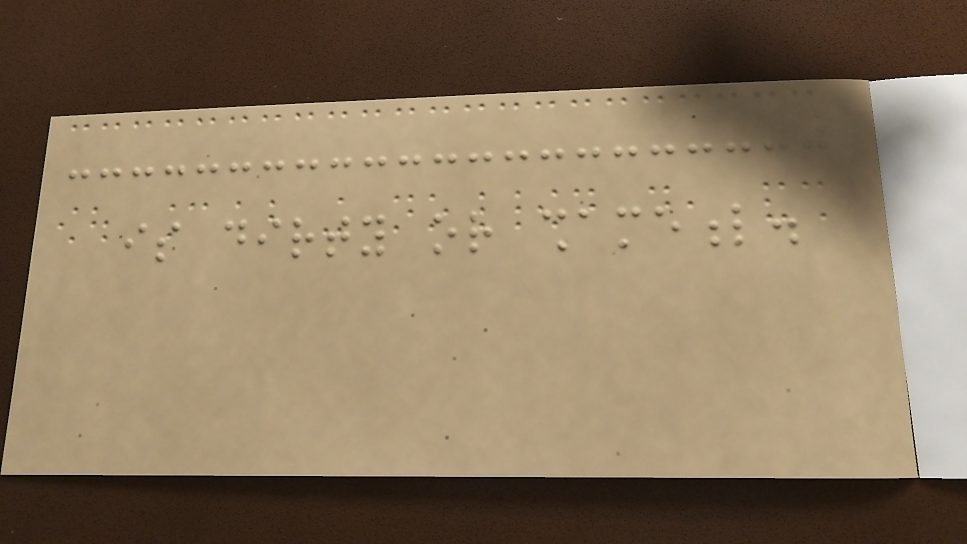is dirty or shameful.
